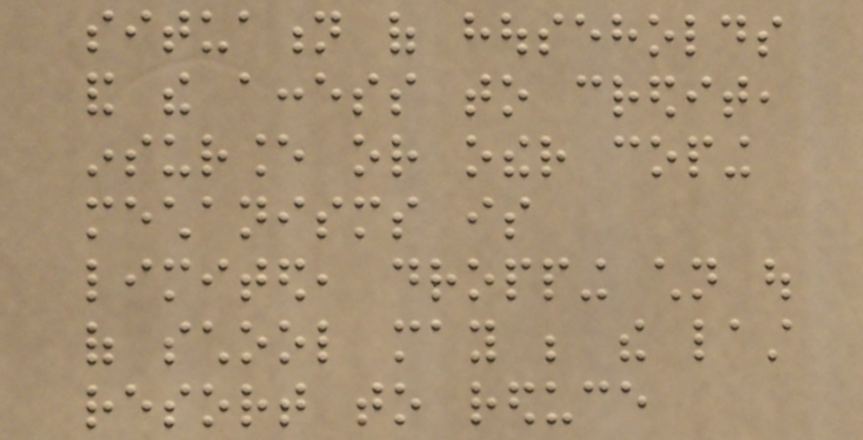situation of households
and the access to credit,
insurance or other coping
mechanisms is
limited, dropping children out
of school may be the last
resort to reduce
